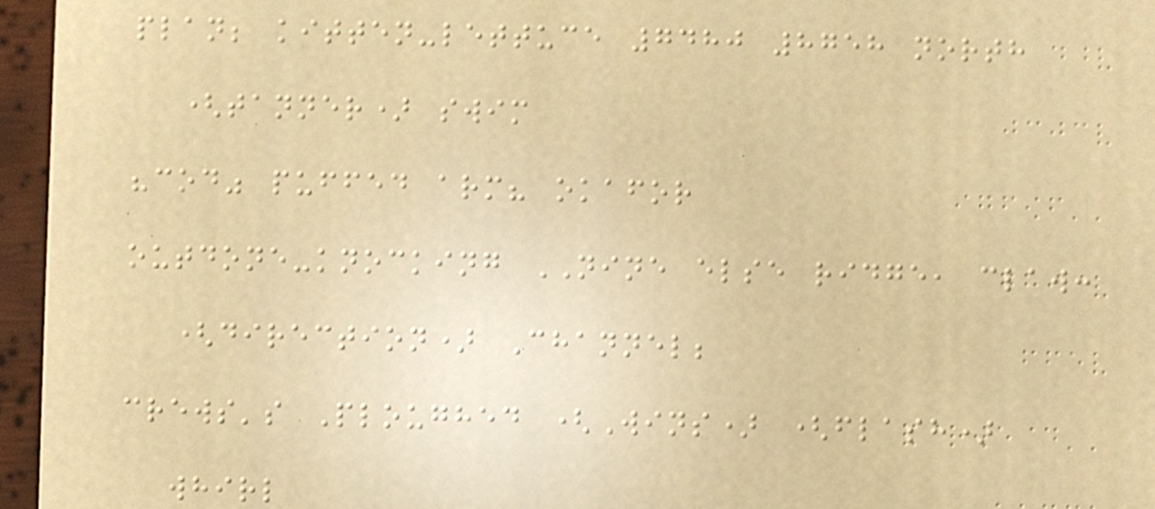plan; kitten-lettuce 7480 8758 north
(tanner) swim
"cod" puffed arm? okafor
outdone-knocking NINE else ridge, claw:
(direction) Channel;
crews's Ploughed (Wins) (flash)
whirl
